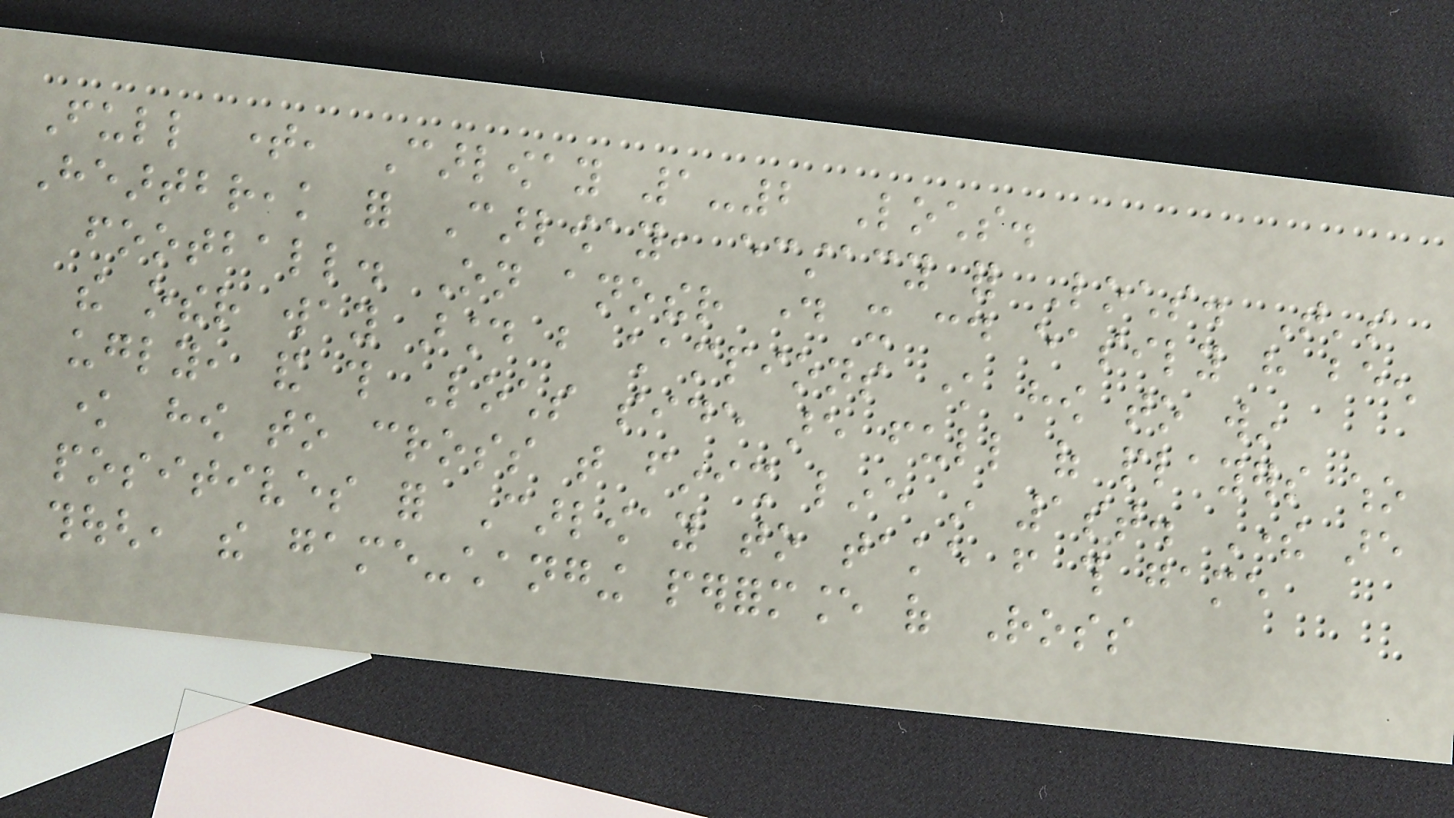Full time, Carloway 1-2 Lochs.
Heartbreak for Carloway, ecstacy for Lochs. That's
football. On another day it could easily have been
the other way around but champions know how to win
ugly, and this Lochs side are full of players who
know how to cross that finish line in 1st. There are
positives for Carloway to take from this game
though, the game-changing performance of Ross
